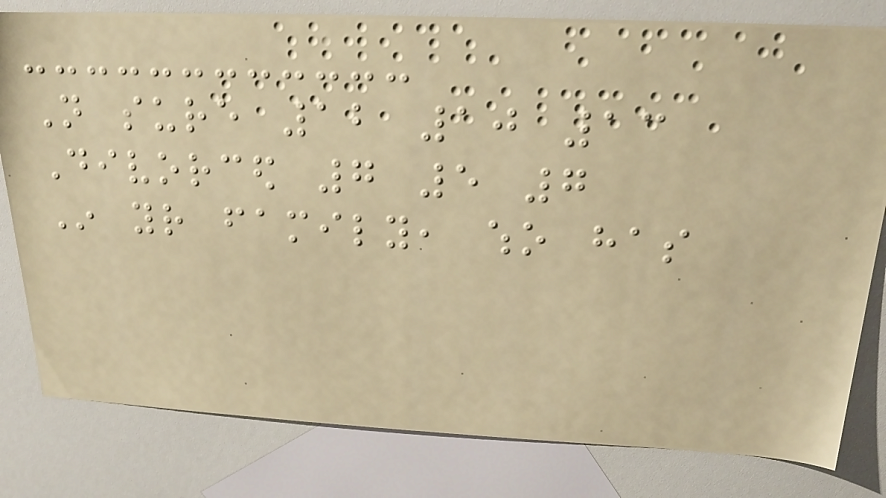Not sure 12 10 13
Divorced 7 5 7
In your family, who has
